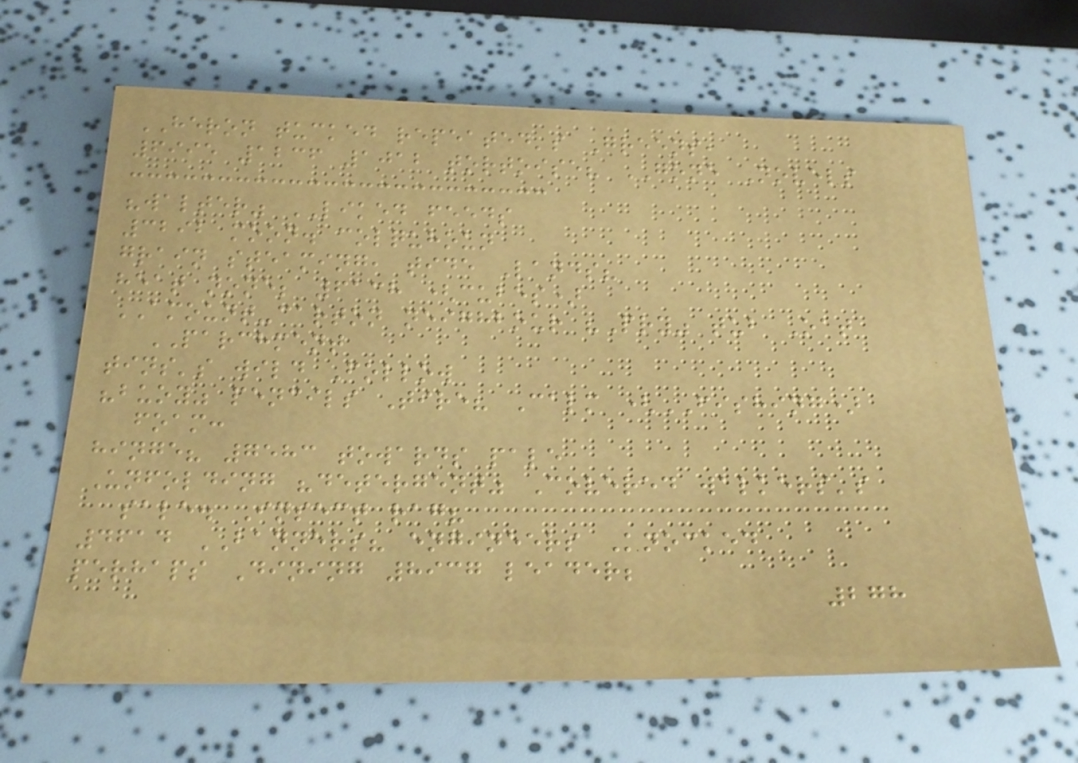HERON tucked repeated's Greens,
6995 1236 1012 tortoise? GONE Novels
"walter" LIKED feeds
3292 moon. colquhoun
grain steaming, tide Lands?
heat none; 6138 (cubes)
AMOUNT-carton neighbour "Pry" tub Oat
PARCHMENT
tins's wild Follow
"buoy" pencils Tire? Calm (FISHING)
foam:
hinge? 7583 towards pale
Unfolding "detergent" Covered walkers's
sale. Insect rag?
4614 BANNERS? engineers Knocked
perhaps Dining 8937 leader;
278
